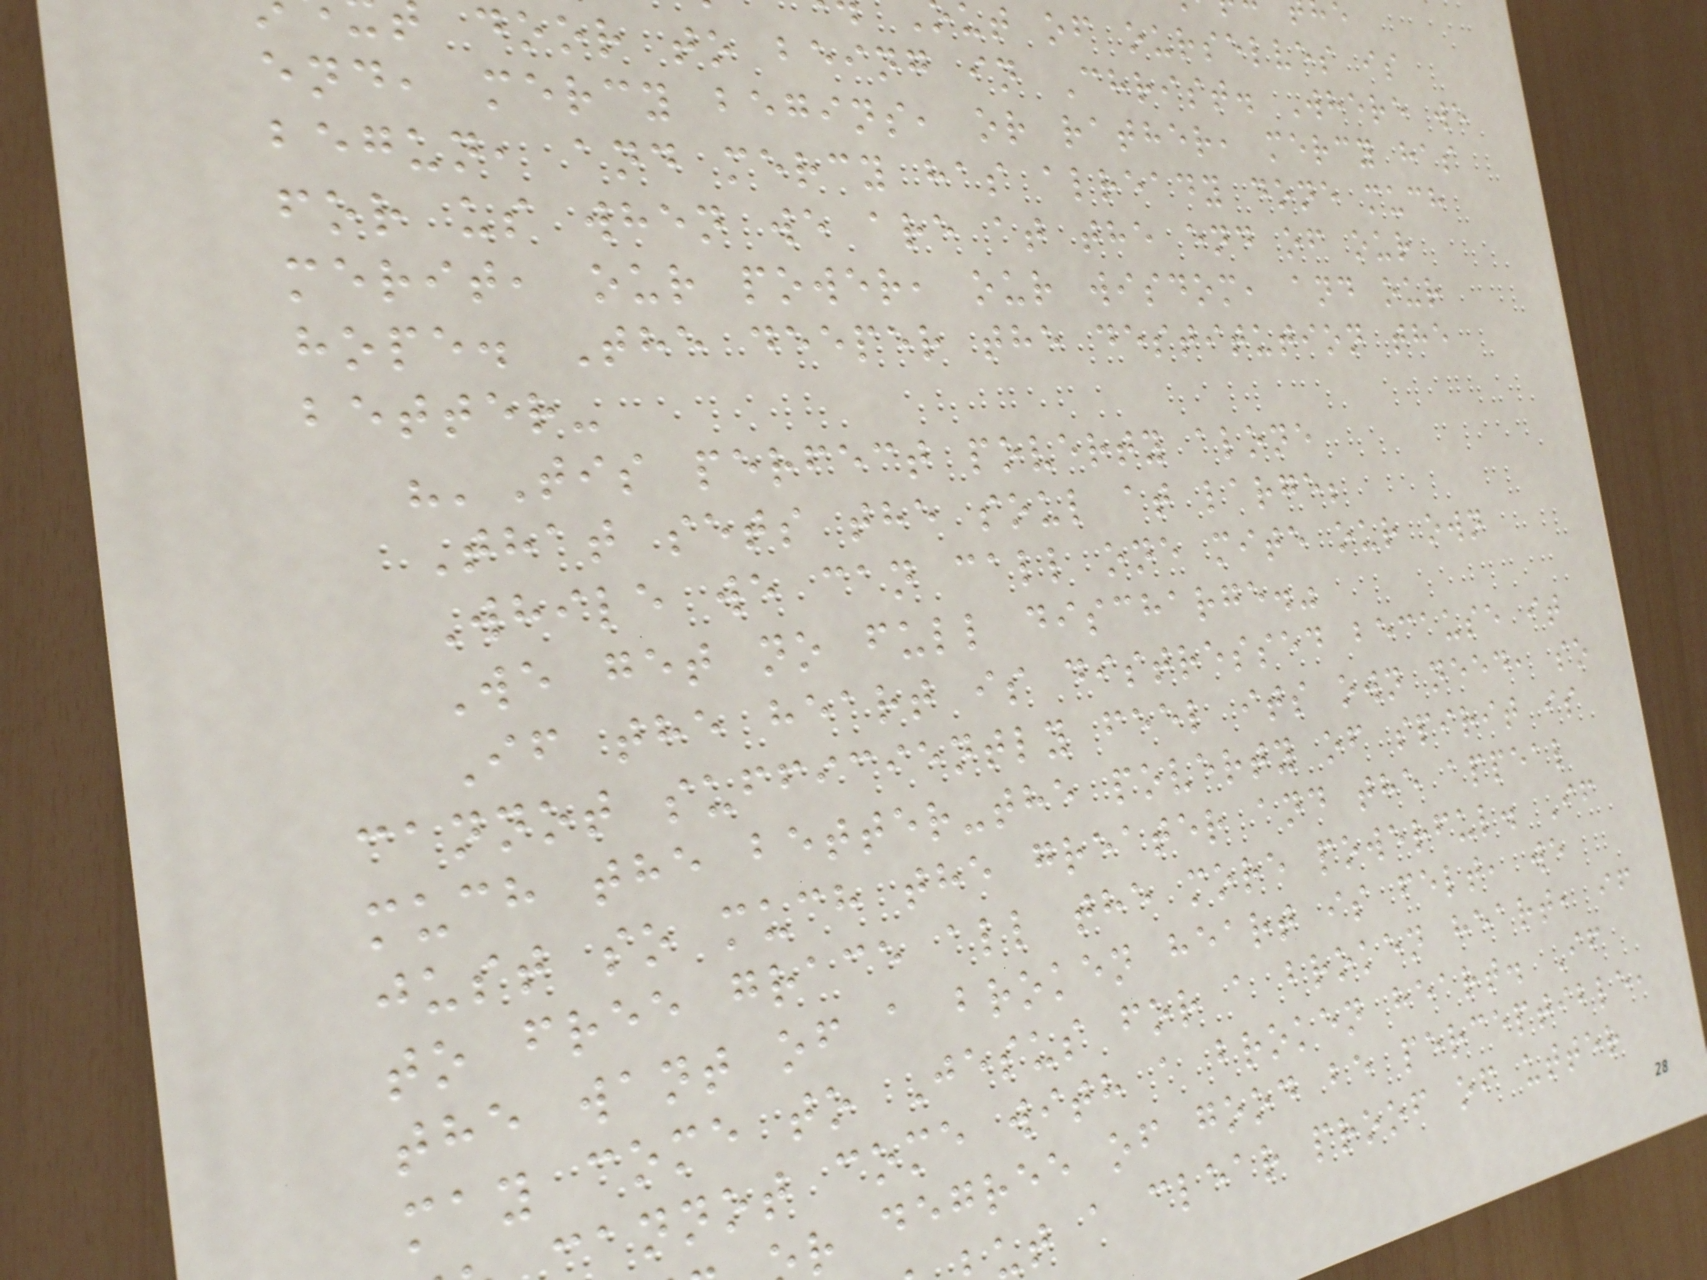ut of ourselves is
door to being in Christ. Where we
end, mercy begins, or rather, mercy has
begun, and mercy has already done much
for us when we are at the end of our
merit, our power, our wisdom, and our
hope. The deeper the destitution the
better-
"'Tis perfect poverty alone
That sets the soul at large;
While we can call one mite our own
We get no full discharge."
If the heart is distressed because it
cannot sufficiently feel its own need, so
much the better-the poverty of spirit is
just so much the greater and the appeal
to free grace all the more powerful. If
the want of a broken heart is felt, we
may come to Jesus for a broken heart, if
annot come with a broken heart. If
r degree of good be perceptible,
ut a clear proof of utter
